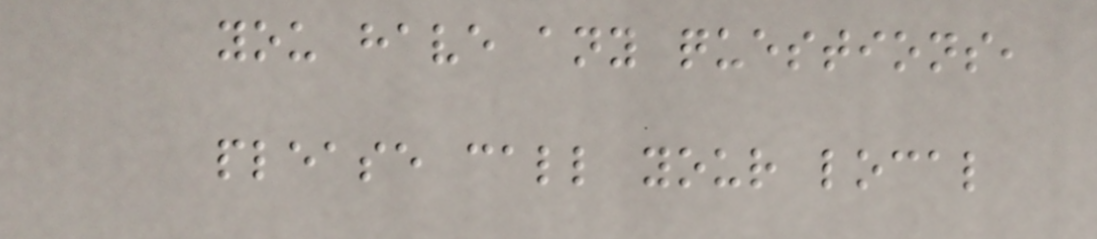you have any questions,
please call your local
